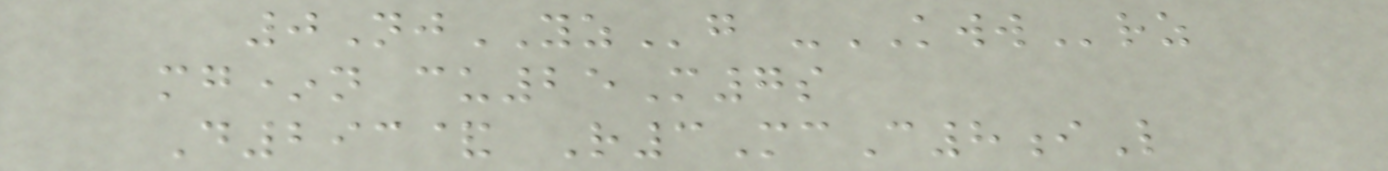0NjYZg -KWWrz
mg*n cu25M7s
D293& R3McC8iL
